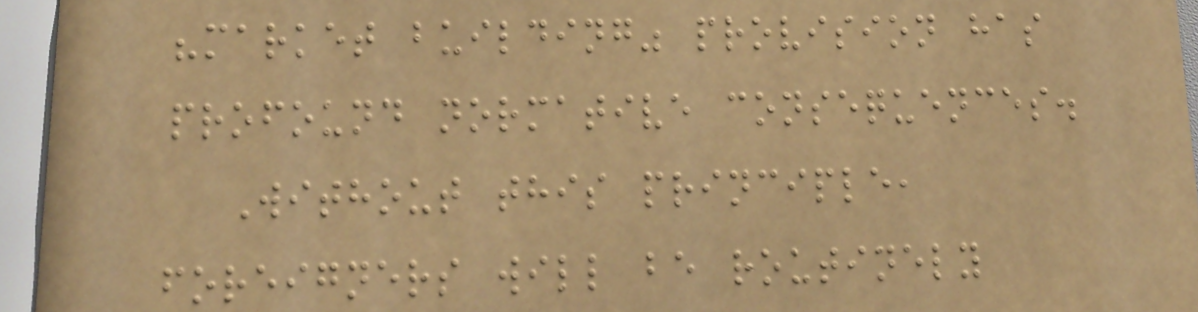"market building" provision has
profound normative consequences.
Without this principle,
foreigners will be routinely
